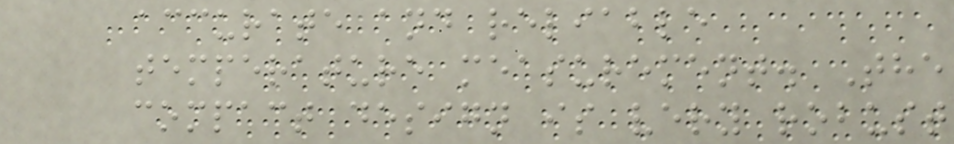accurate and reliable
temperature measurement. The
compact design is very robust
